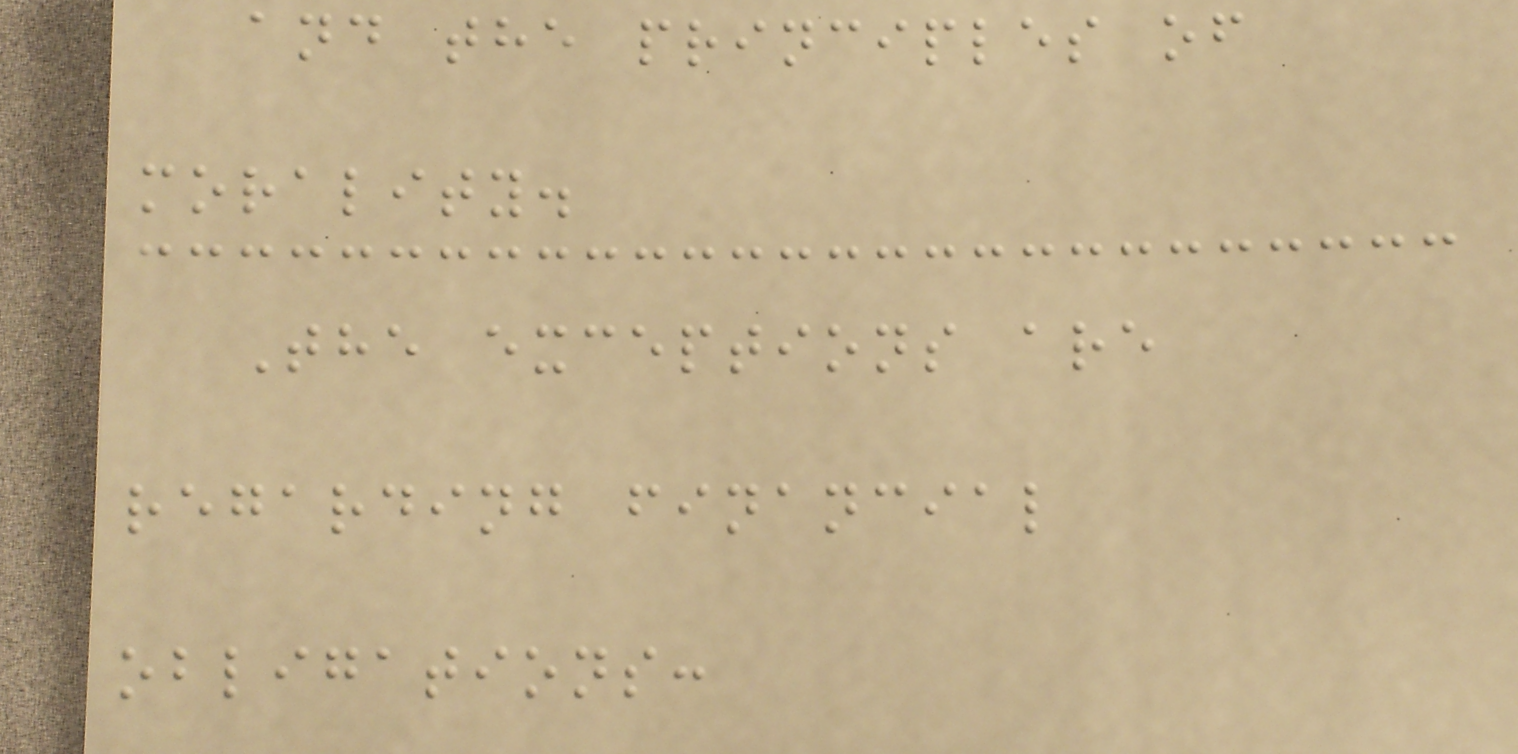and the principles of
morality.
The exceptions are
regarding financial
obligations:
